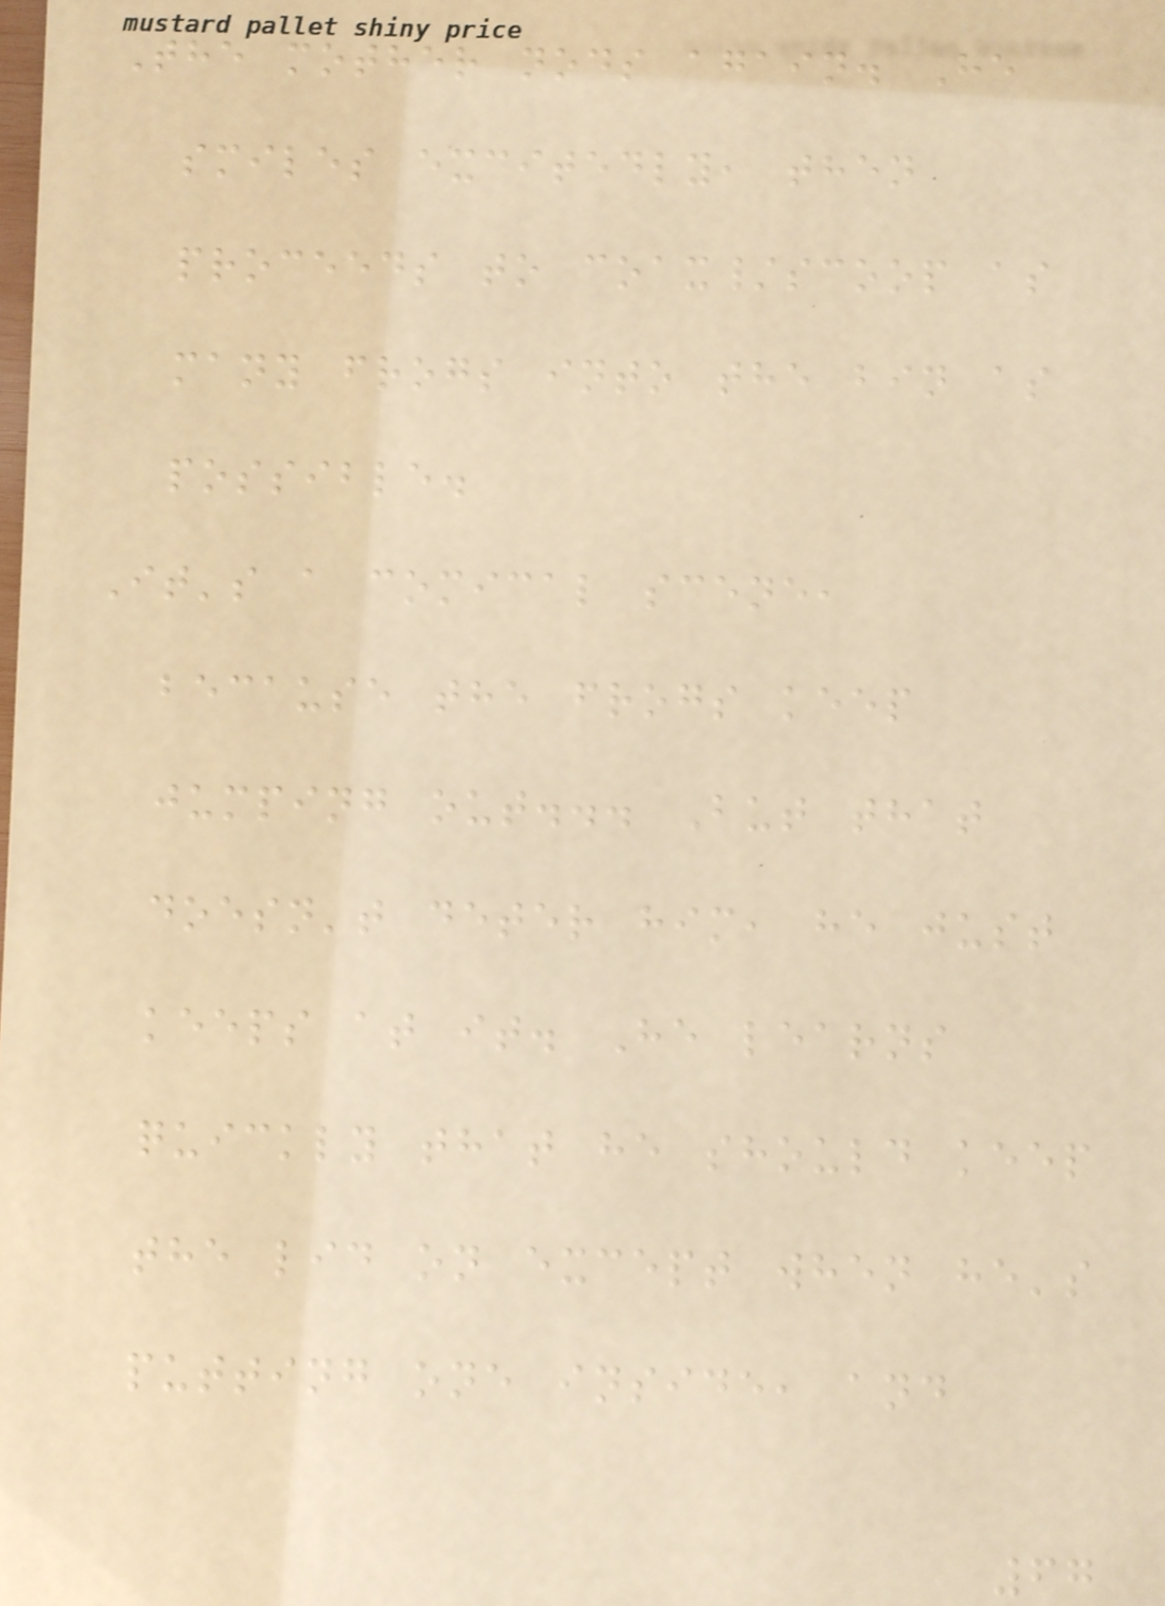The mother nods again. He
smiles excitedly, then
proceeds to coax/scoop as
many frogs into the bin as
possible.
It's a comical scene,
because the frogs keep
jumping out... But that
doesn't deter him, he just
keeps at it. He learns
quickly that he should keep
the lid on except when he's
putting one inside, and
67
